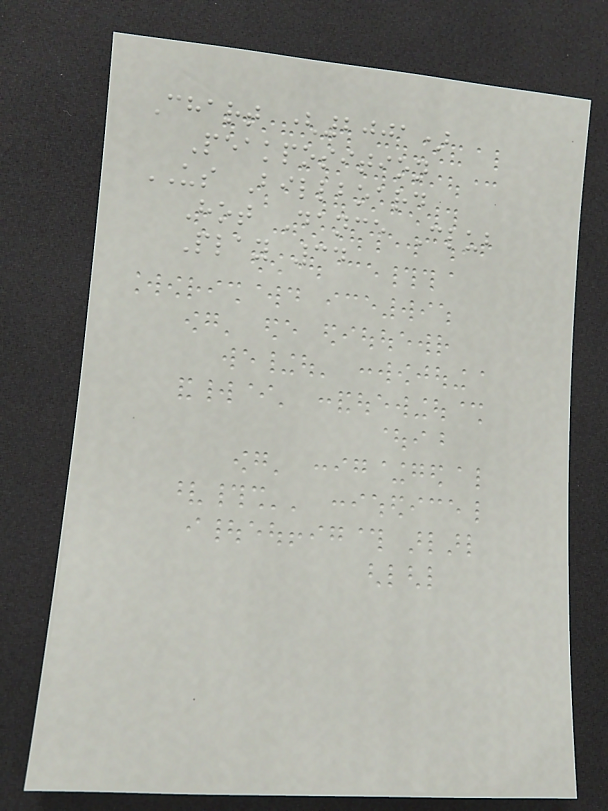Chart (2001)
Peakposition
US Billboard
Hot Dance Club
Play 34
